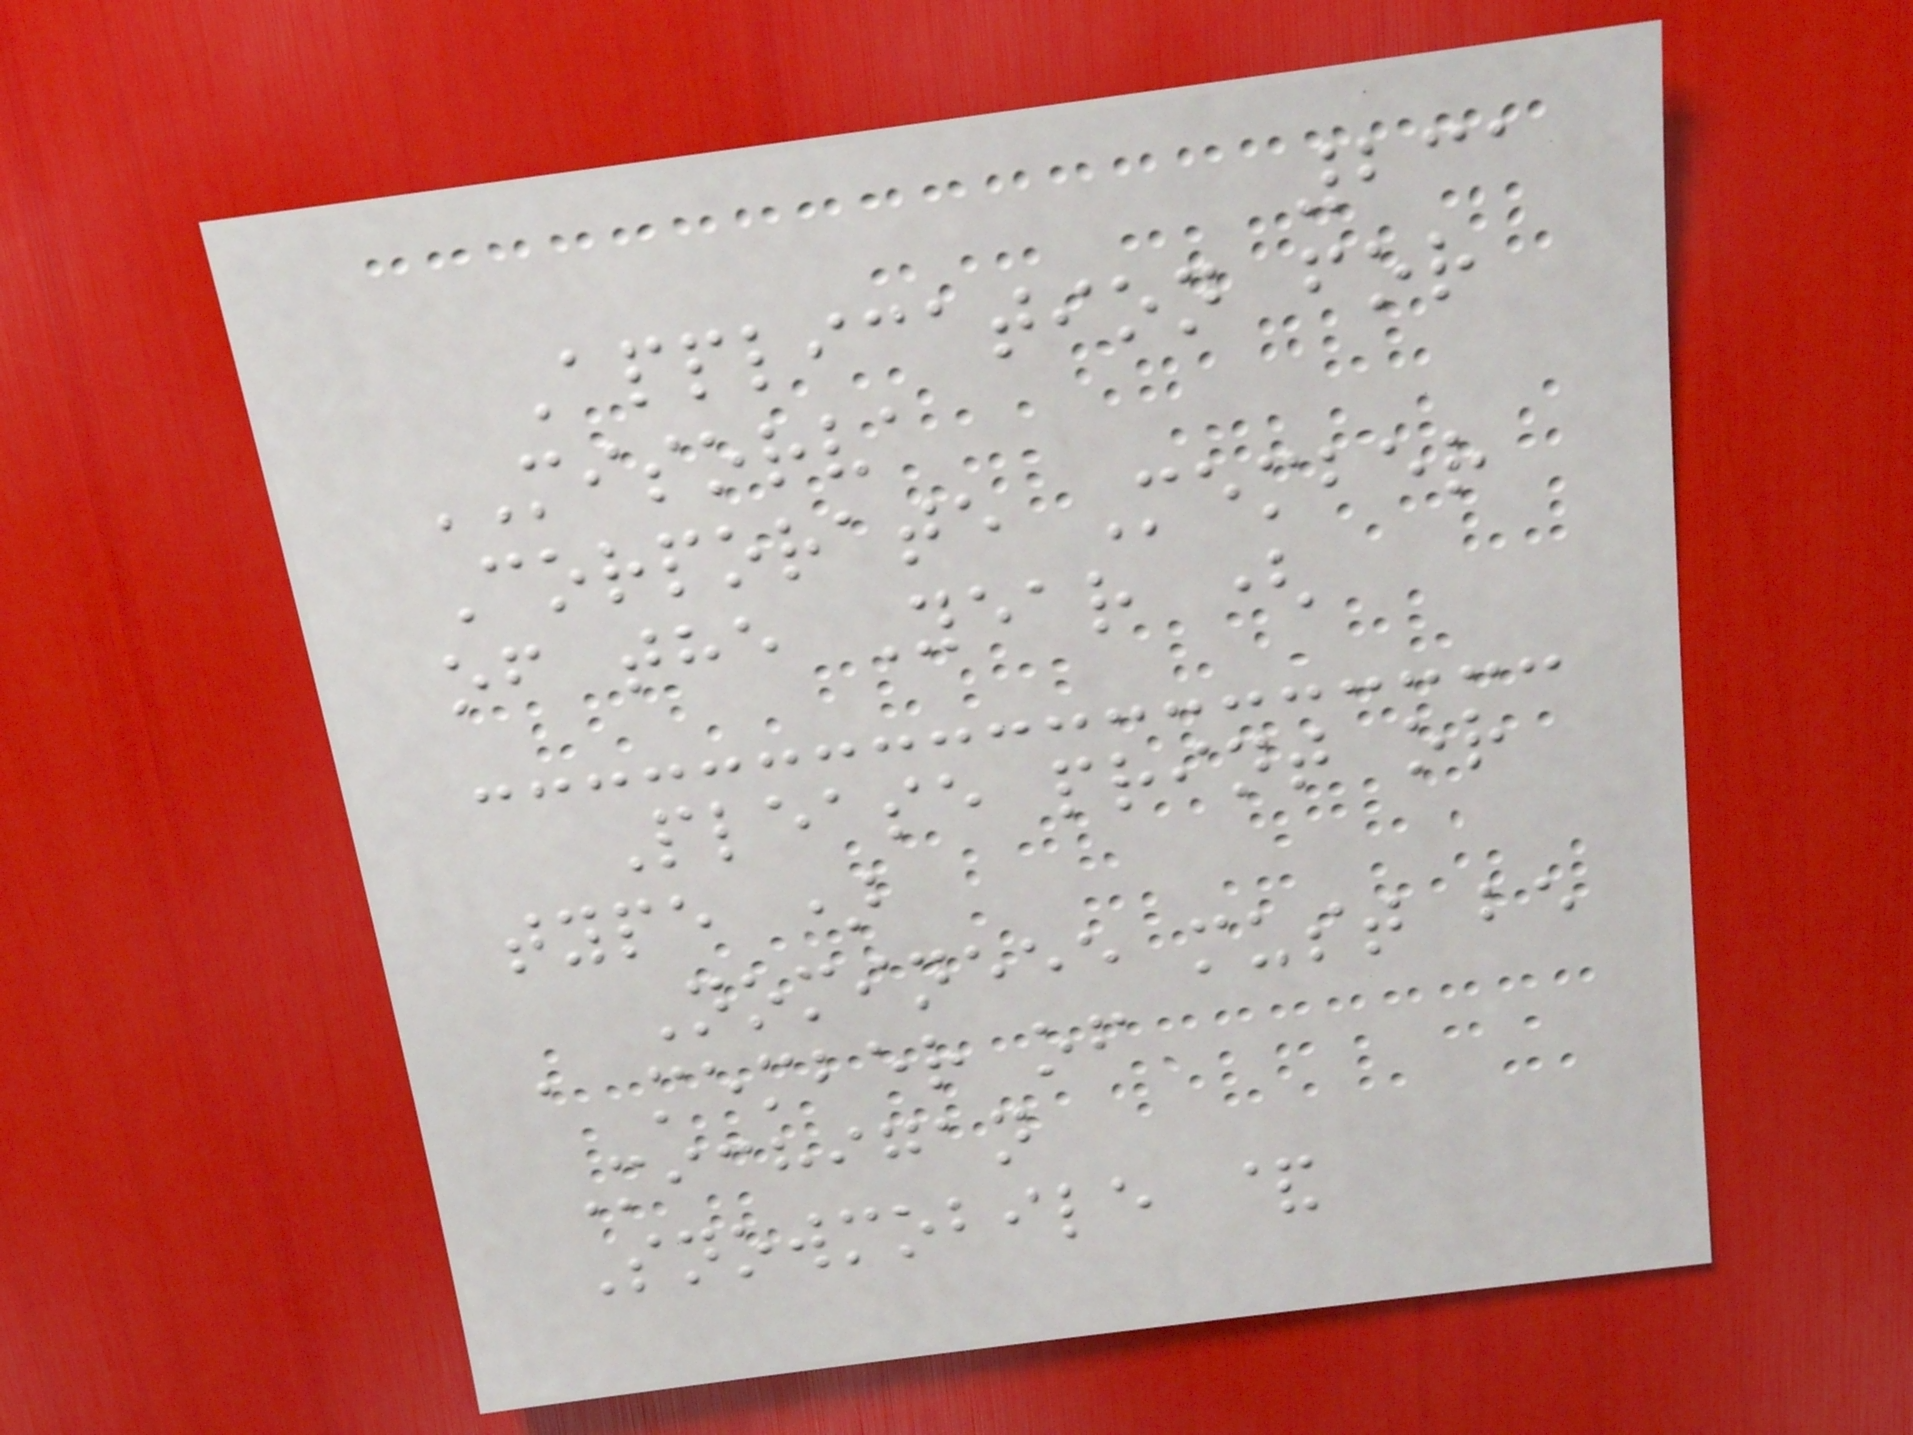231
Application for
MISORVA
Corporate Member
of the Year (
Please print or
type )
Nomineee must be
a member of
Michigan
Snowmobile &
